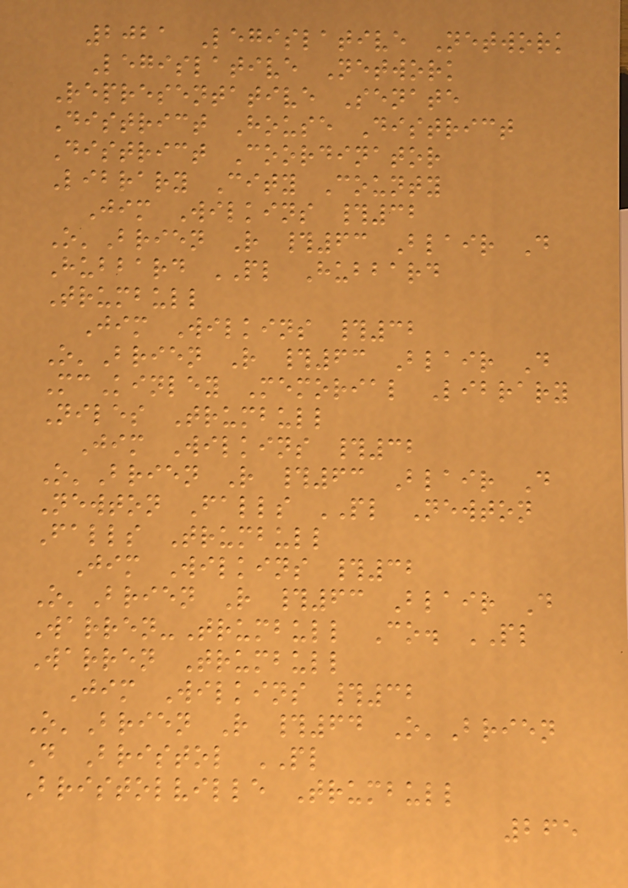2021 Legislative Network
Legislative Network
Representative Senate
District House District
District Coordinator
Library City County
Jim Wilkins #32
O'Brien R #63 Blair D
Hubbard PL Hubbard
Trumbull
Jim Wilkins #32
O'Brien R #63 Blair D
McKinley Memorial Library
Niles Trumbull
Jim Wilkins #32
O'Brien R #63 Blair D
Newton Falls PL Newton
Falls Trumbull
Jim Wilkins #32
O'Brien R #63 Blair D
Warren-Trumbull Co. PL
Warren Trumbull
Jim Wilkins #32
O'Brien R #64 O'Brien
D Bristol PL
Bristolville Trumbull
265
